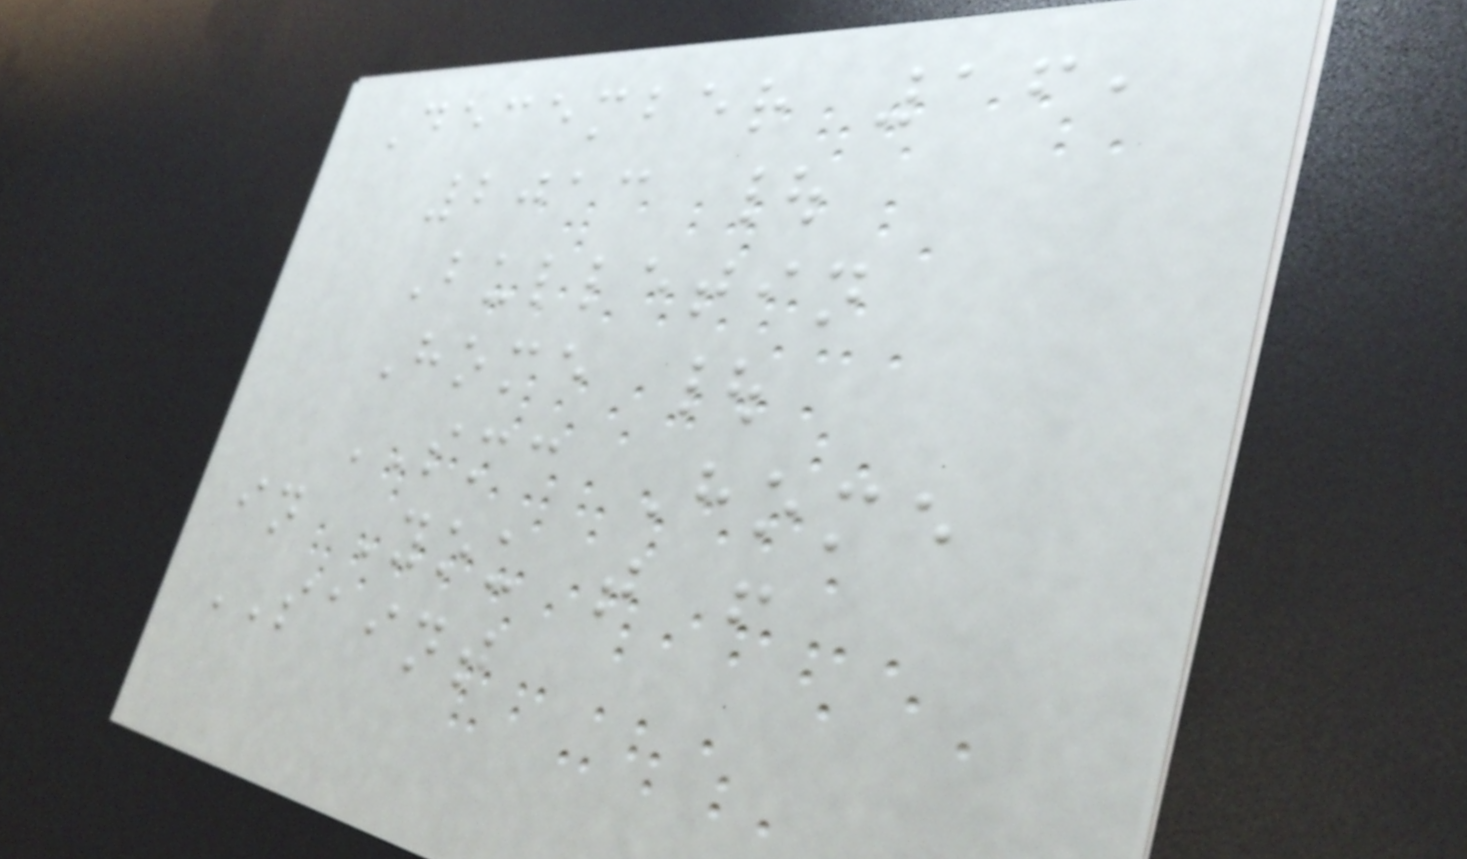December 16,
2013 |
Bulletin
Home |
SMC Home
in You t f
SAINT
